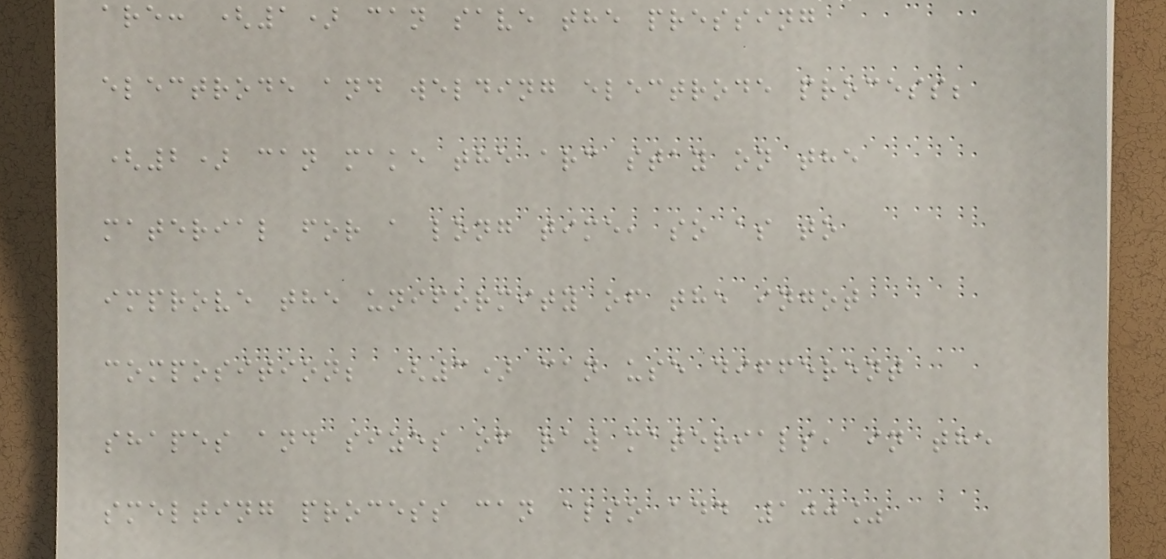are: (1) can save the pressing
electrode and welding electrode process;
(2) can make the arc stay on the
material for a long time, so as to
improve the uniformity of the ingot
composition; (3) can use different
shapes and sizes of raw materials, in the
smelting process can also add 100%
